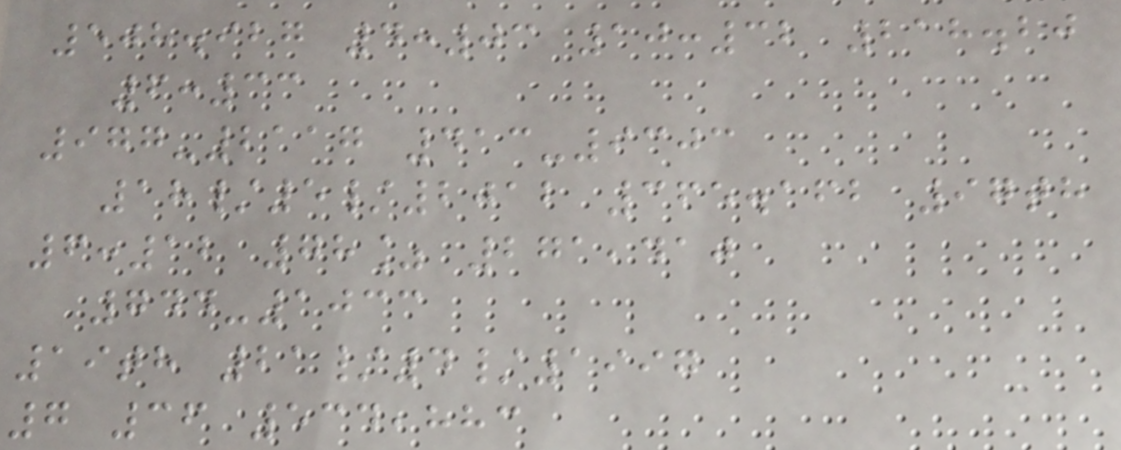508.927 4:03 10:32 218.20
6:33
977-2117 413-9303
18/5/2012 365.162 97th
6:12 78% 271,410
744-1033
19th 21/4/1997
7 36 534,883
